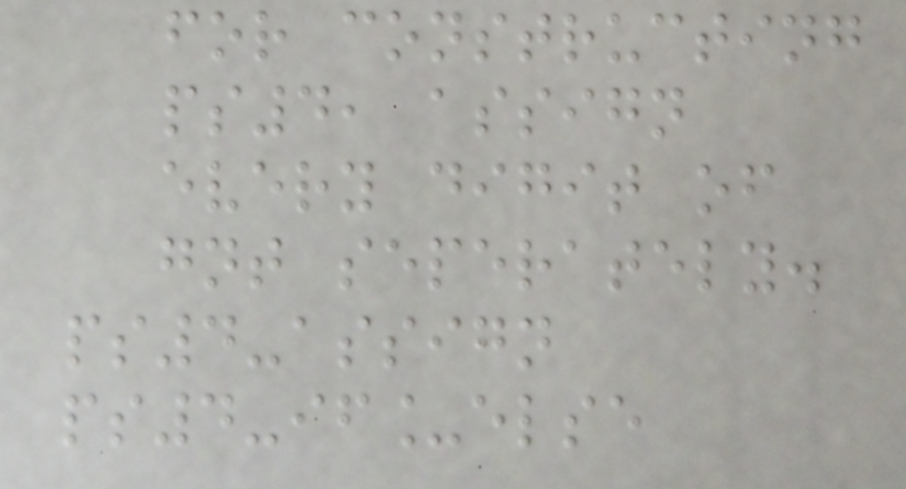for constructing
ps4, assign
every digit of
gnt seperately.
ps4-assign
ps4-if_else
